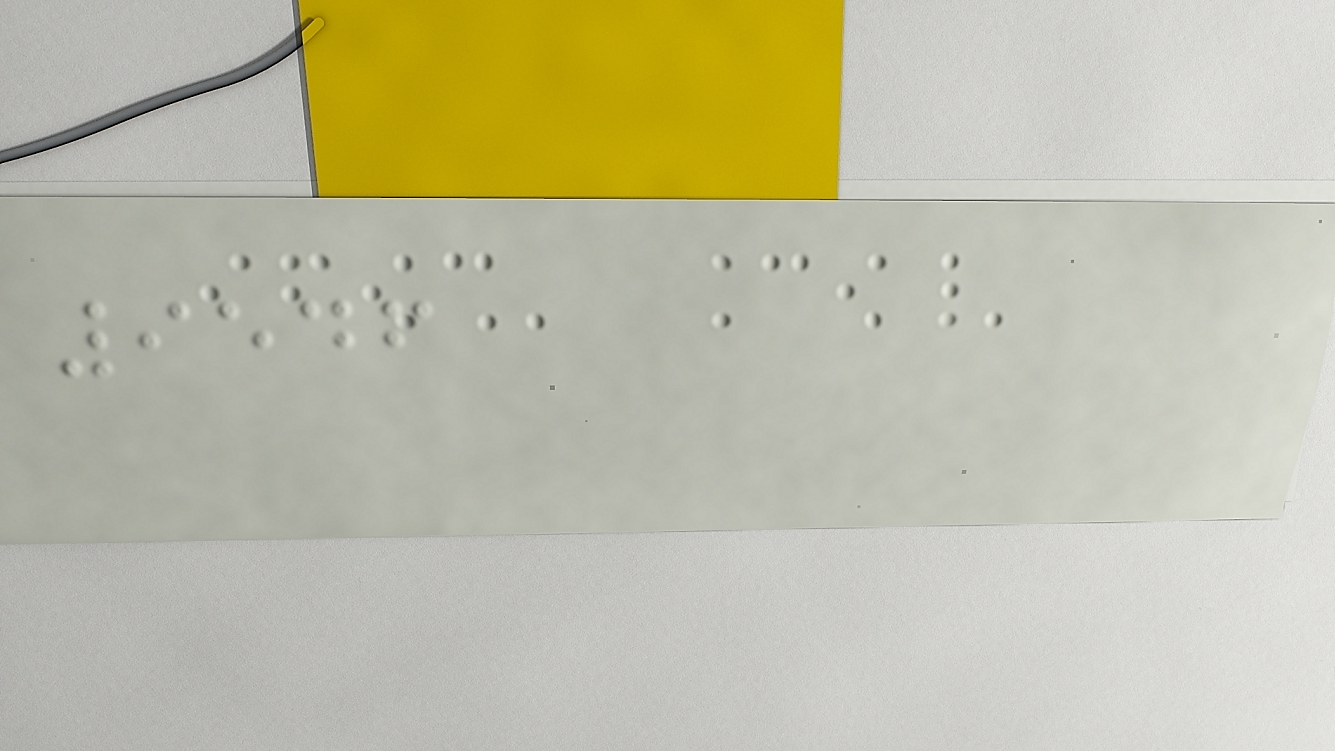9546
